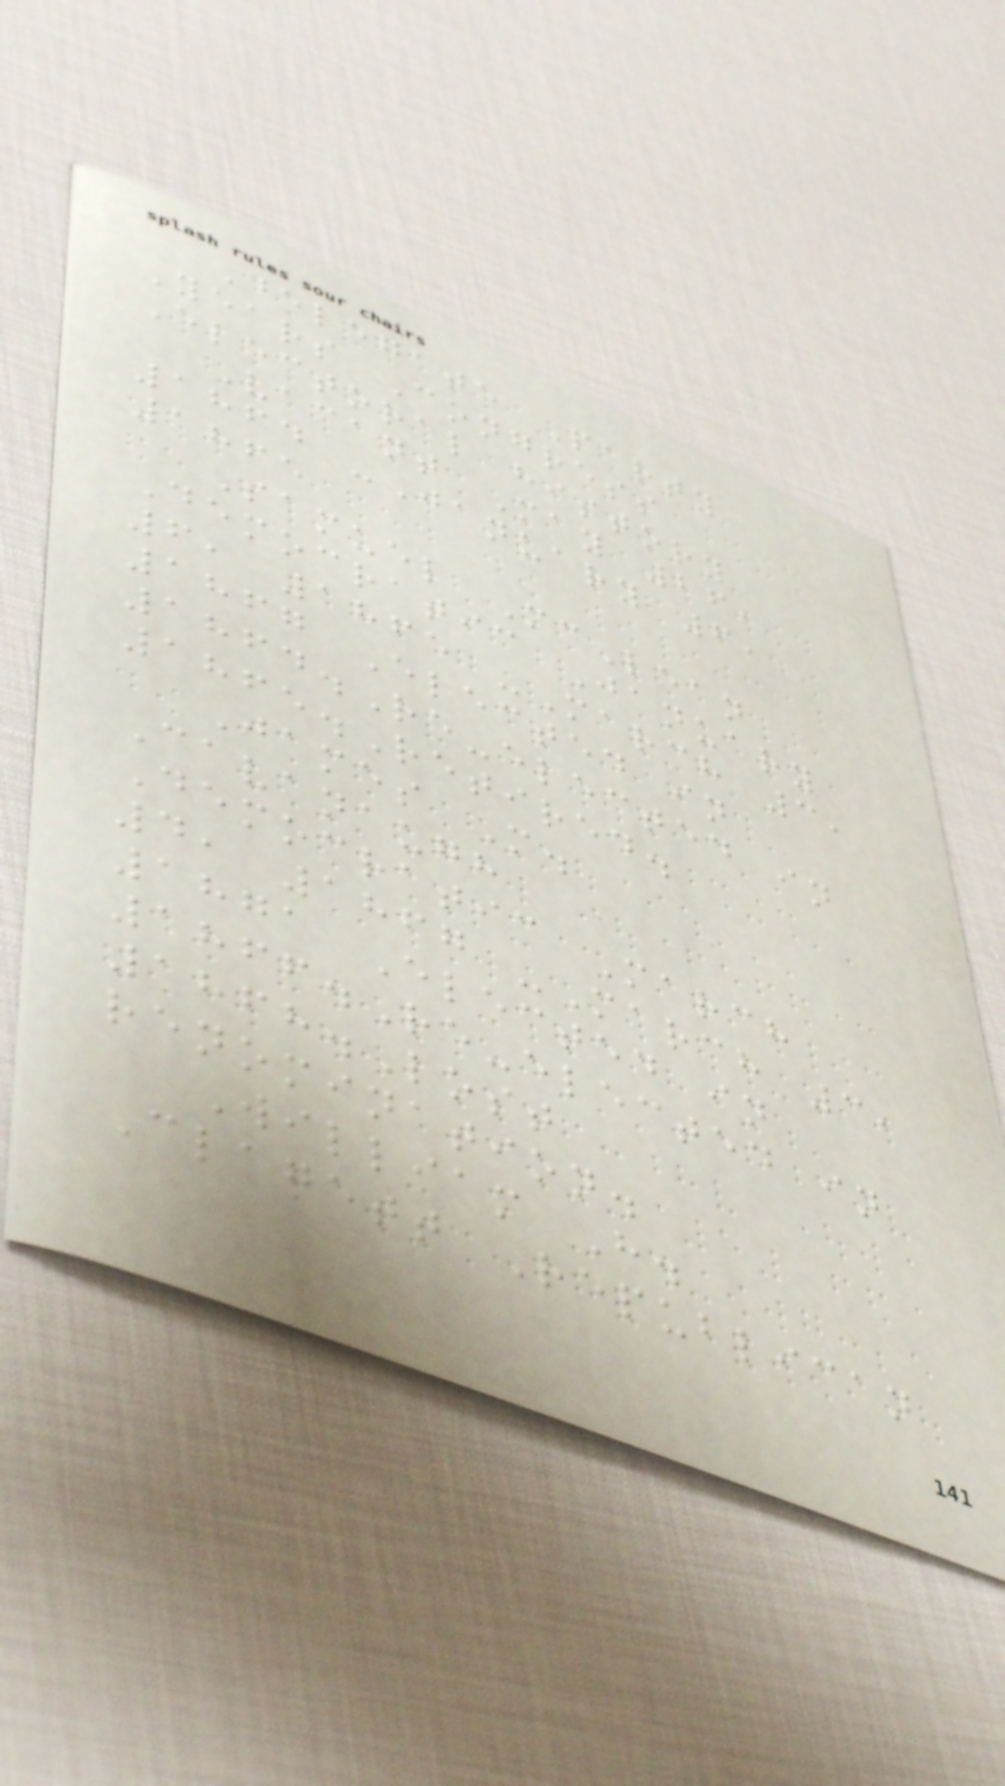Delegate Party
Years Congress
Electoral history
Vacant May 26,
1864 -January 6,
1865
Samuel McLean
Democratic January
6, 1865 -March 3,
1867 Elected in
1864.Re-elected in
1865.Retired.
James M.
Cavanaugh
Democratic March
4, 1867 -March 3,
1871 Elected in
1866.Re-elected in
1868.Lost
renomination.
William H.
Clagett Republican
